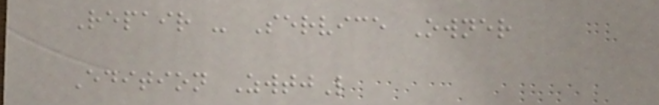Repair - Service Owner
Edition ZwtjL
